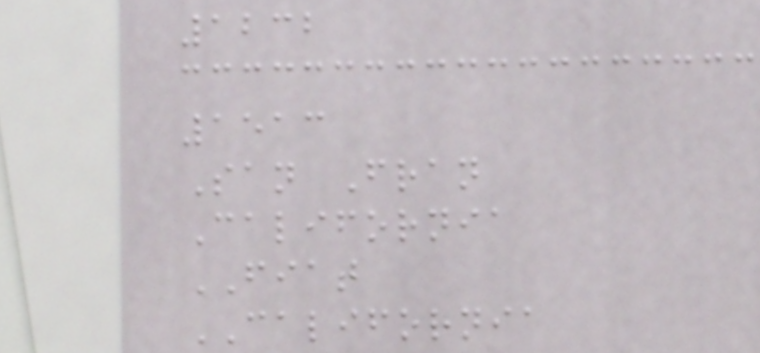1232
1513
San Fran
California
FIAT
CALIFORNIA
